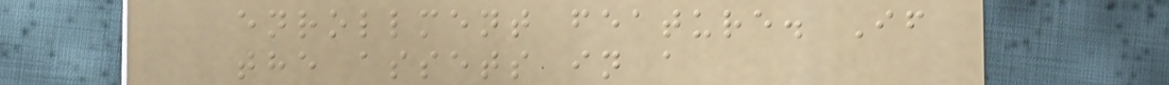enrollment feature. If
the assets in a
